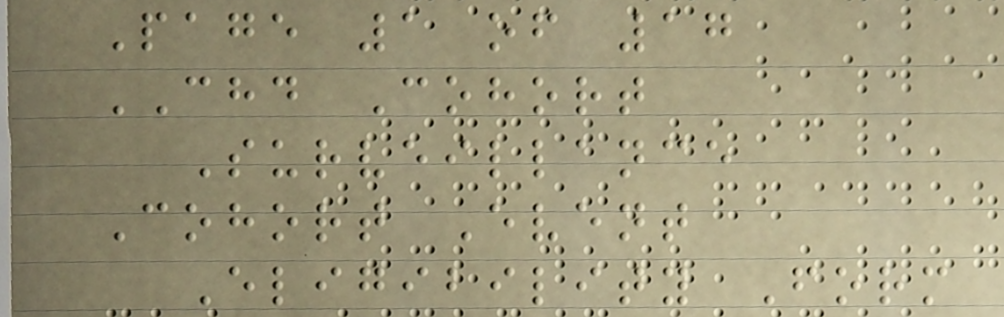Page 1 of 17
CHD Cohort
Surveillance
Cohort Event
Eligibility Form
